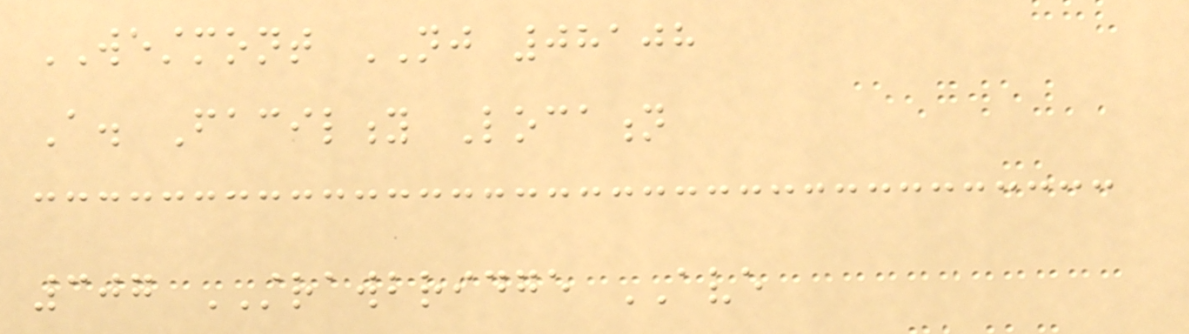WESTMONT NJ 08108
A. Facility Location
307 STRAWBRIDGE AVE
